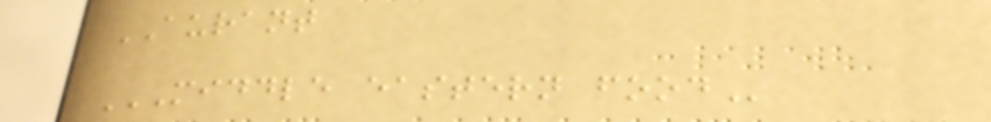AURANT
MIDDLE EASTERN FOOD
